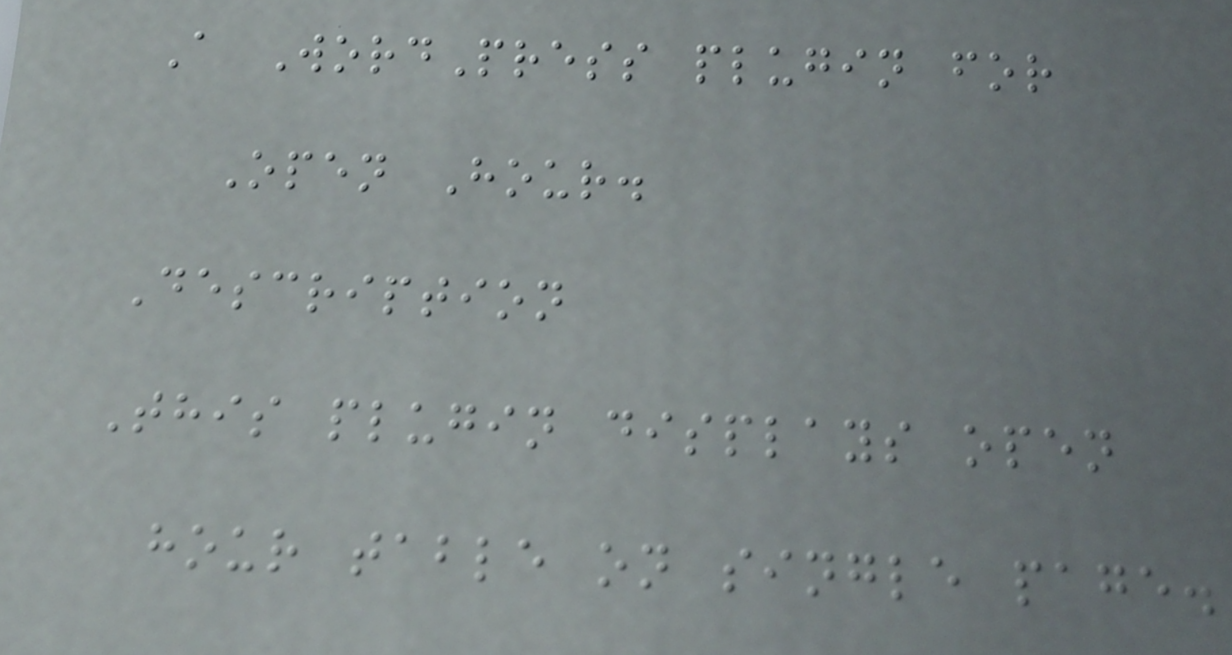A WordPress plugin for
Open Hour.
Description
This plugin displays open
hour table on single page.
